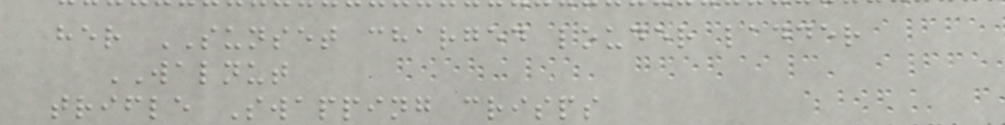her SUNSET charged louder ladder
WALNUT
trifle Swapping crisps
